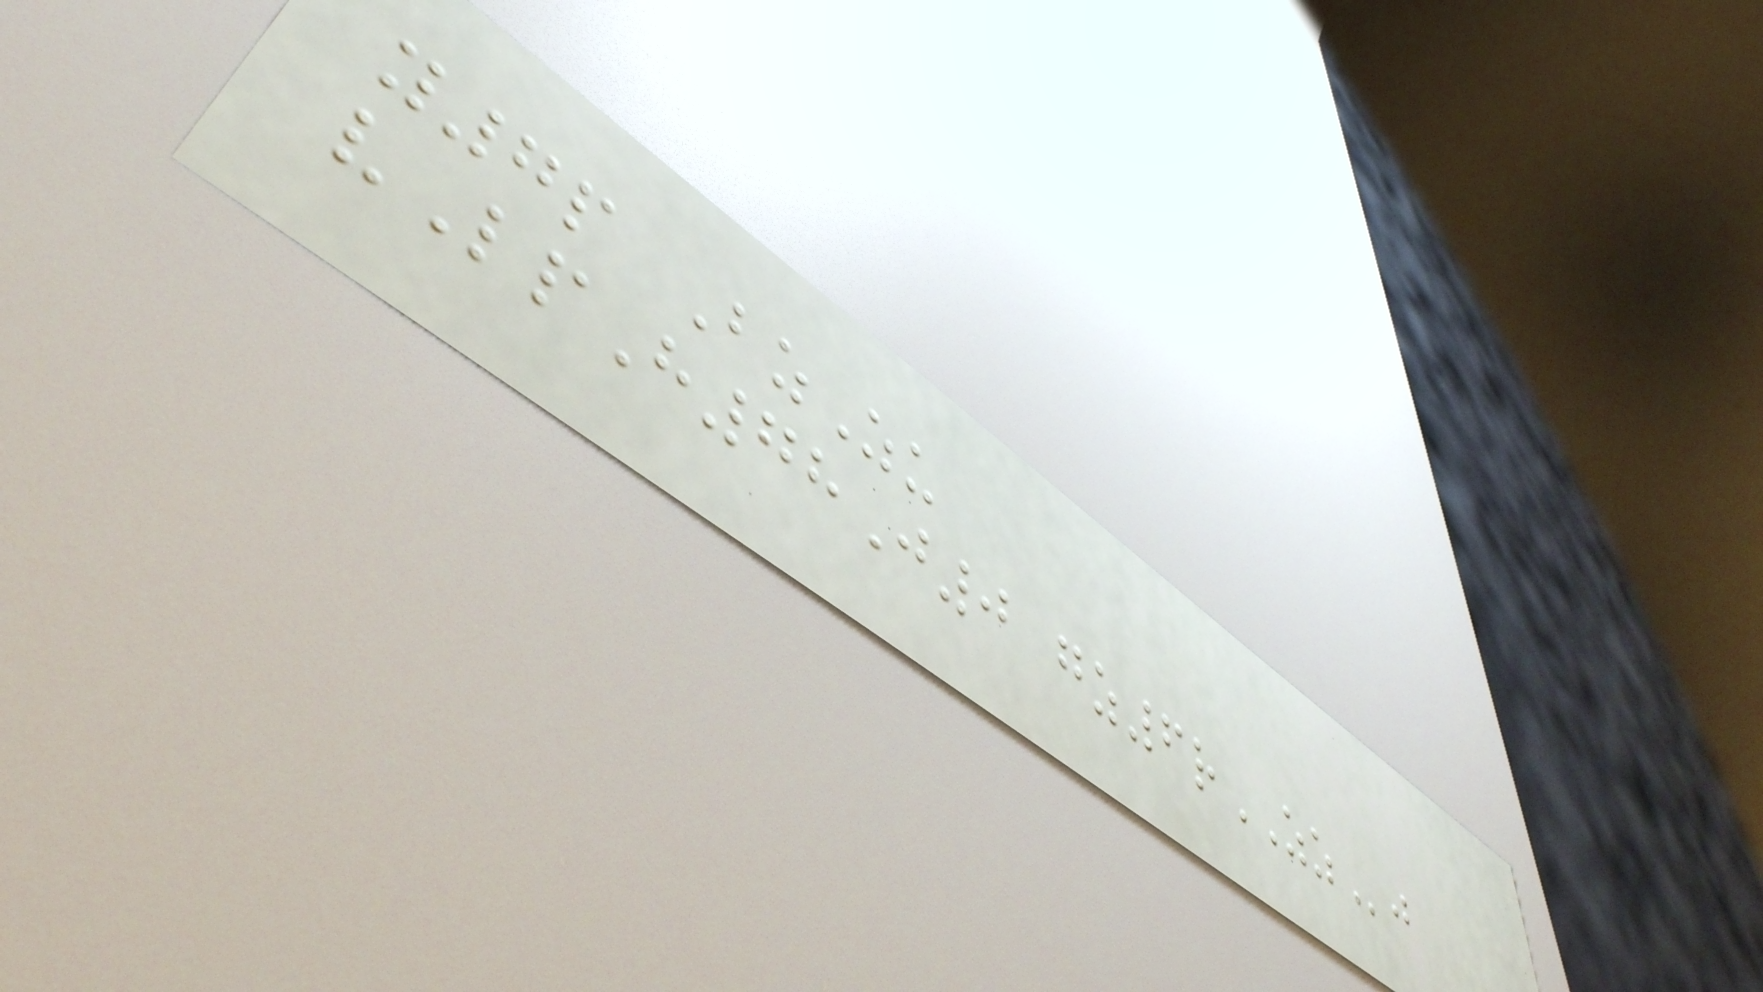y7p BzZu
vLpH78J0 gz6rZZj
